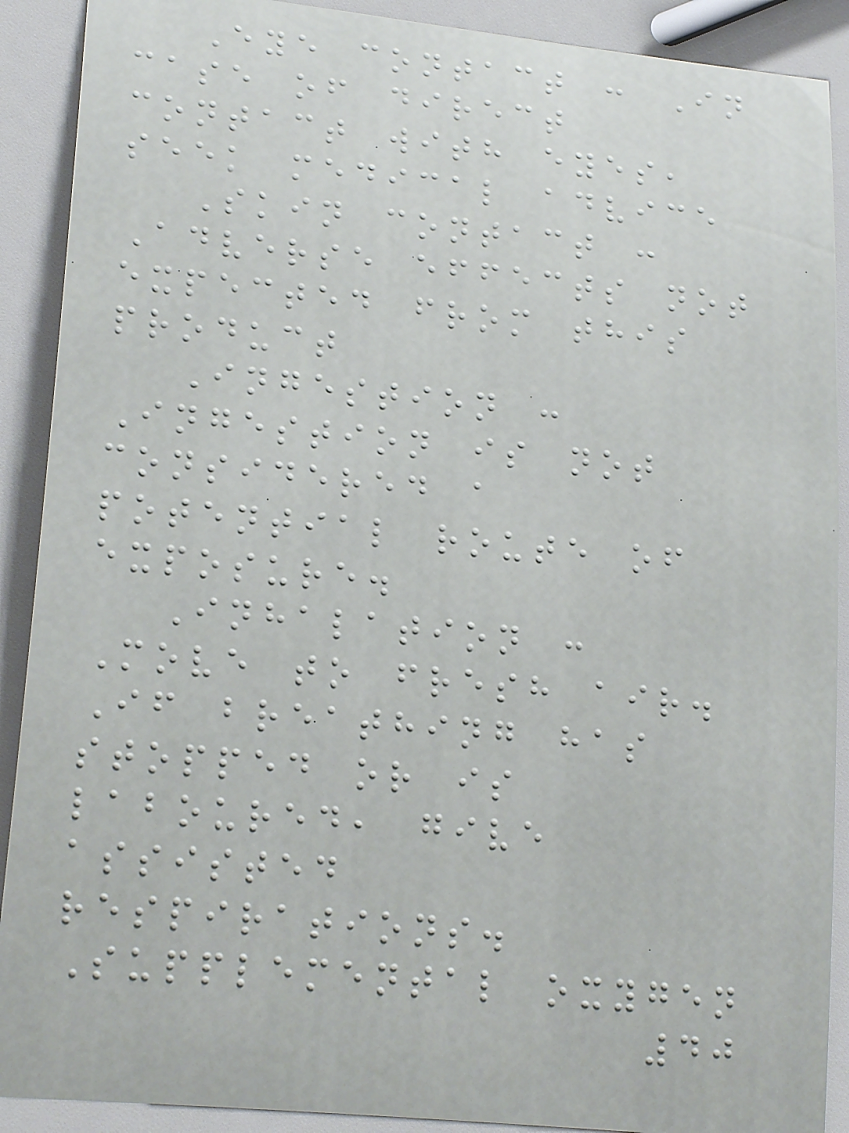Eye contact : In
case of direct
contact with eyes,
seek medical advice
Skin contact :
Adverse effects not
expected from this
product
Ingestion :
Ingestion is not
considered a
potential route of
exposure.
Inhalation :
Move to fresh air.
If breathing has
stopped or is
laboured, give
assisted
respirations.
Supplemental oxygen
40
